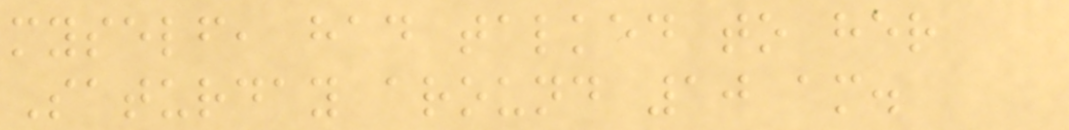myself, had talked to her
Saturday around 10 am.
